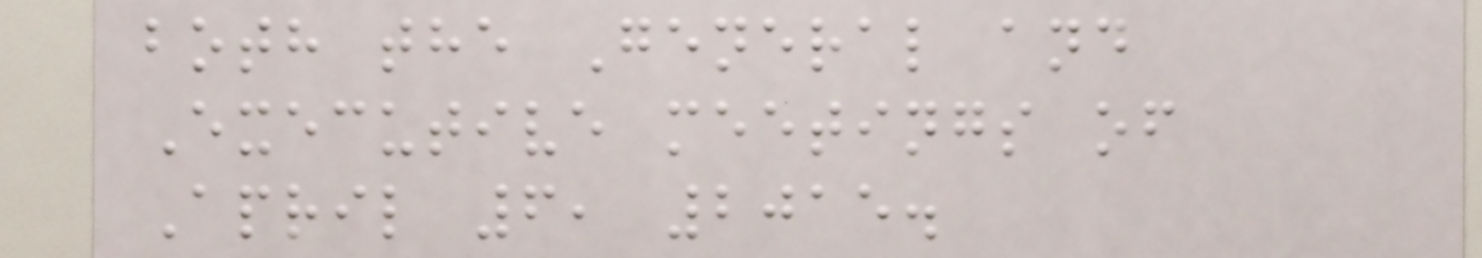both the General and
Executive meetings of
April 6, 2015.
